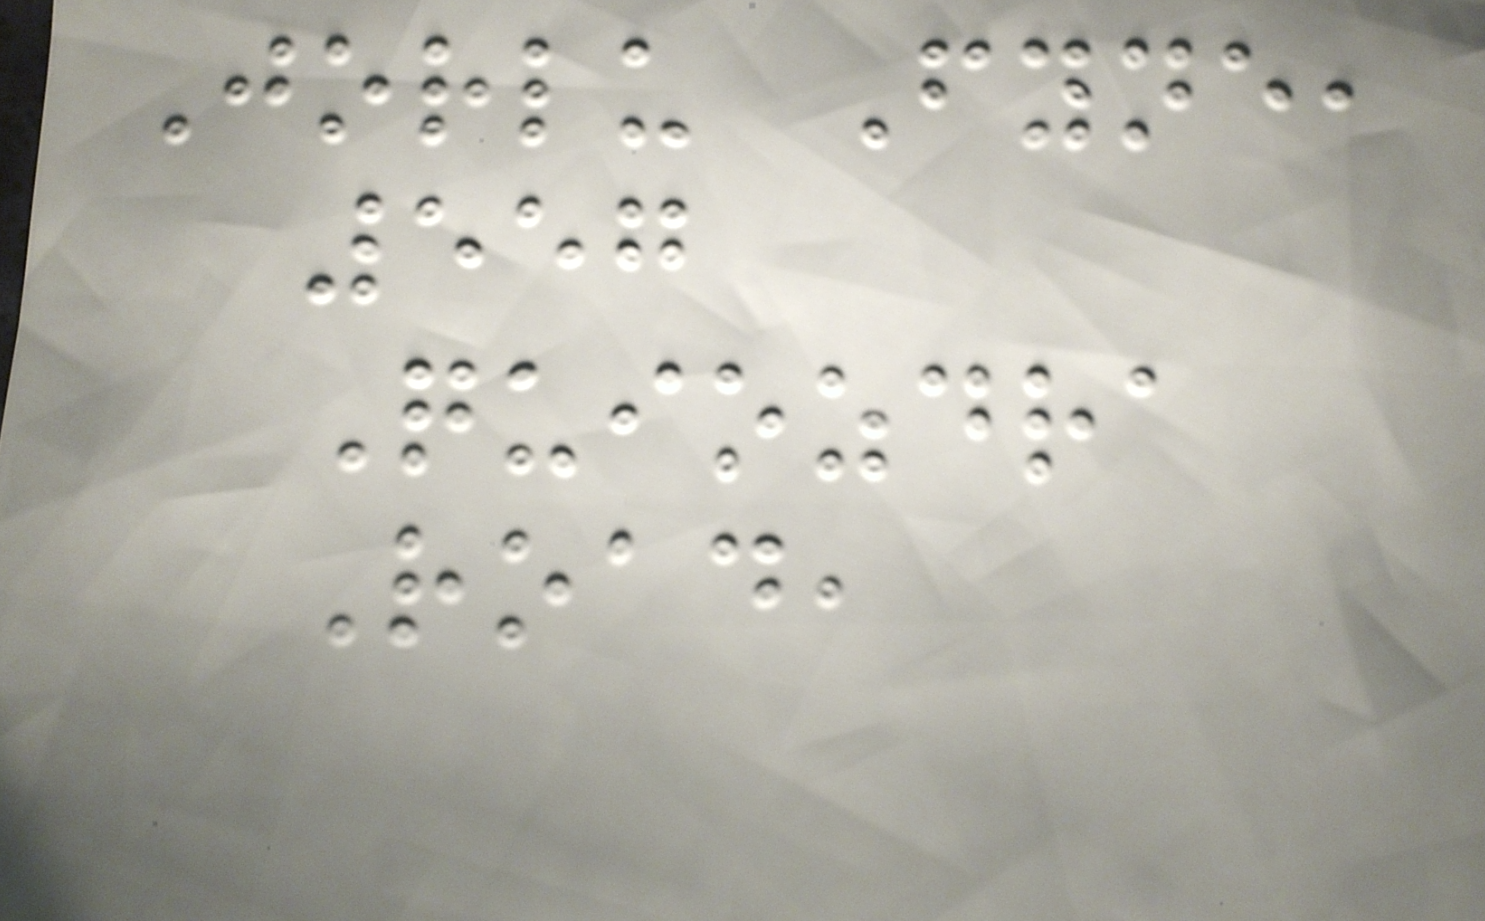Jorlu Fyne,
557
Quiozdra
Road,
